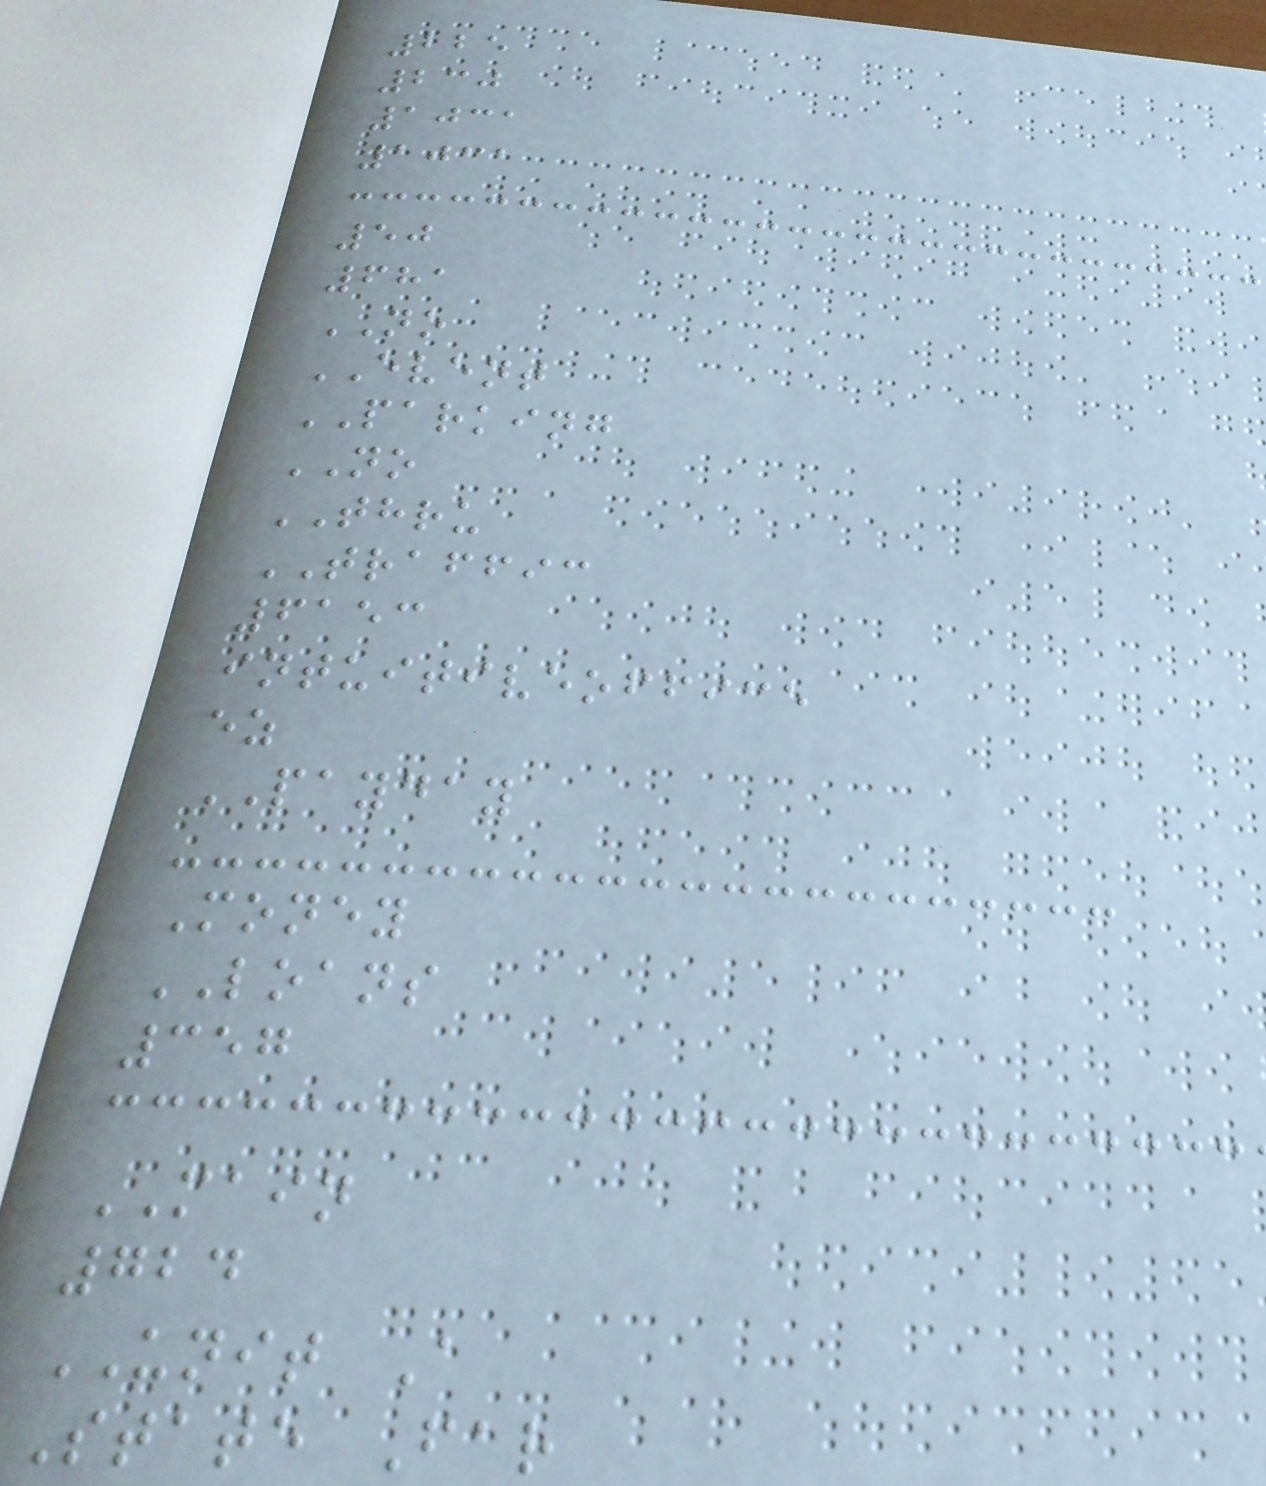225
230
1031
1031
50
681
NO
EVENT
PARKING
NO
THRU
TRAFFIC
6153
intuitiveoffice
ez
PAYDAY
Money
LOANS
357
MAIN
724
UNIT A
State Far
